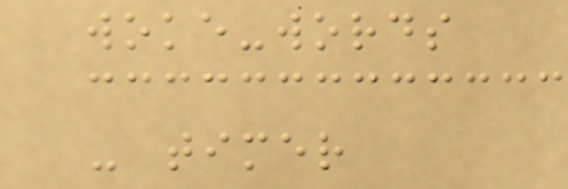woke-words
- timer
